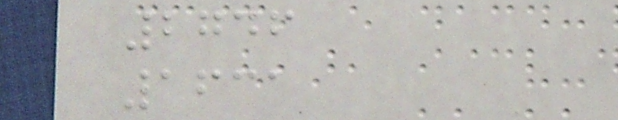2746
1631
